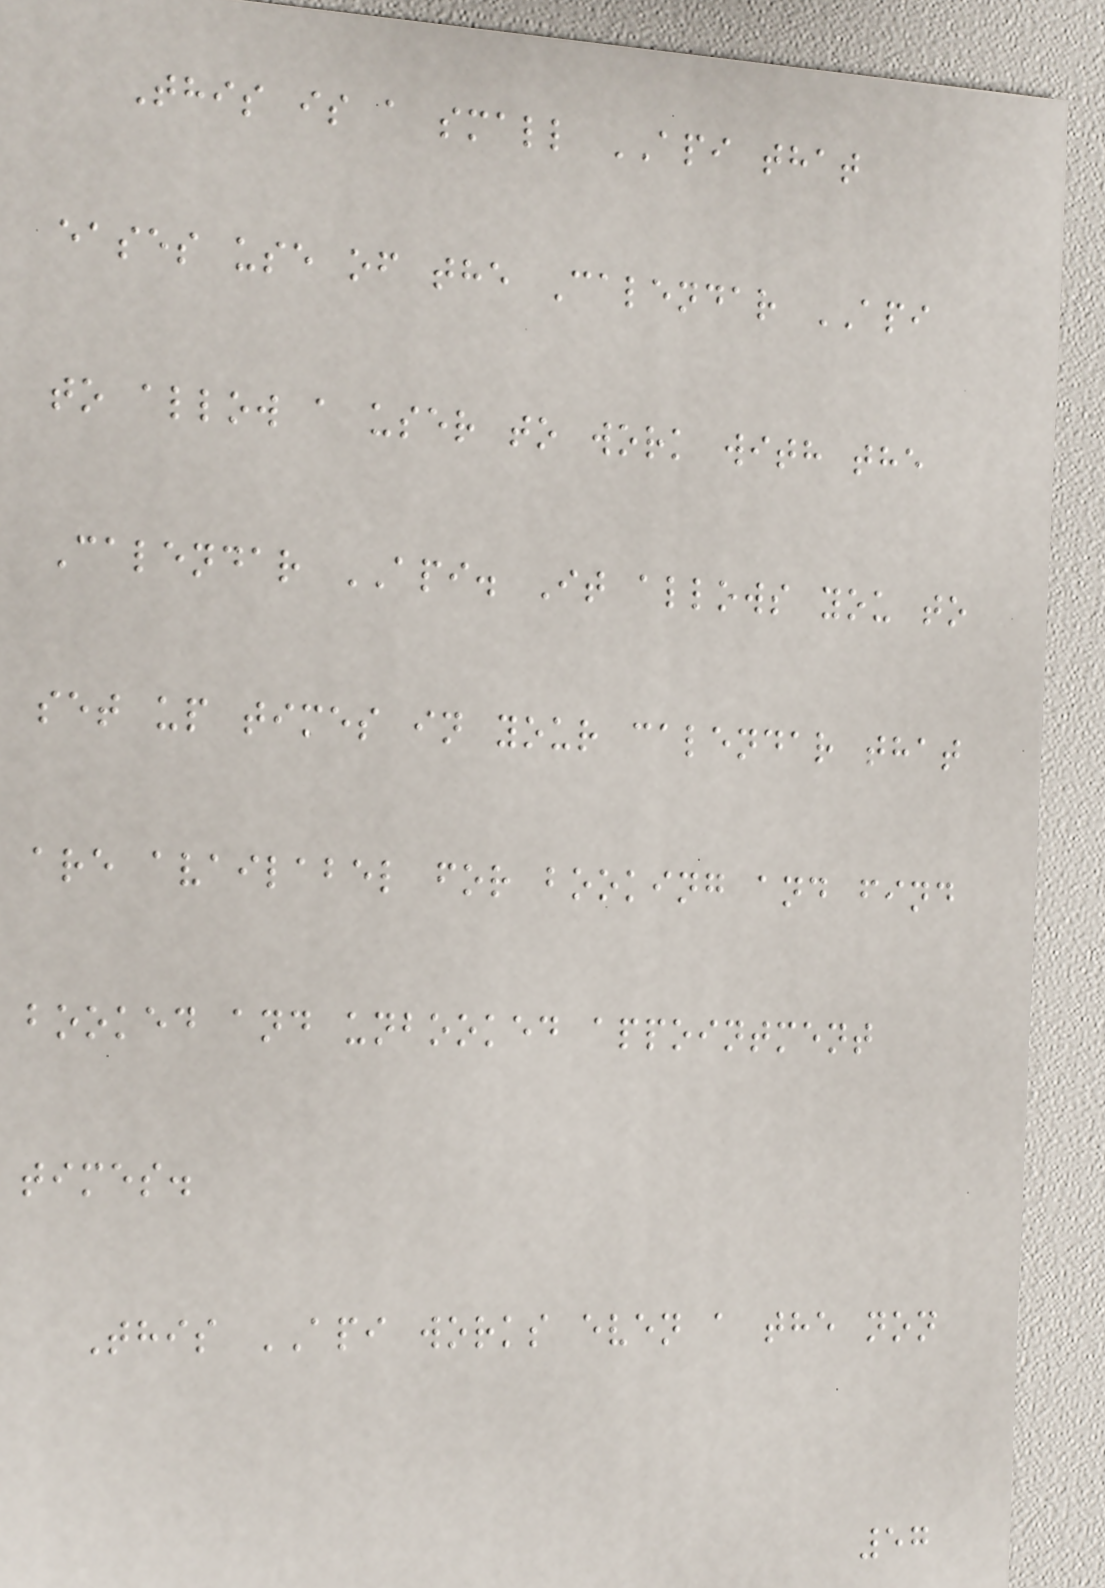This is a small API that
eases use of the Calendar API
to allow a user to work with the
Calendar API. It allows you to
set up times in your calendar that
are availabel for booking and find
booked and unbooked appointment
times.
This API works even a the non
57
